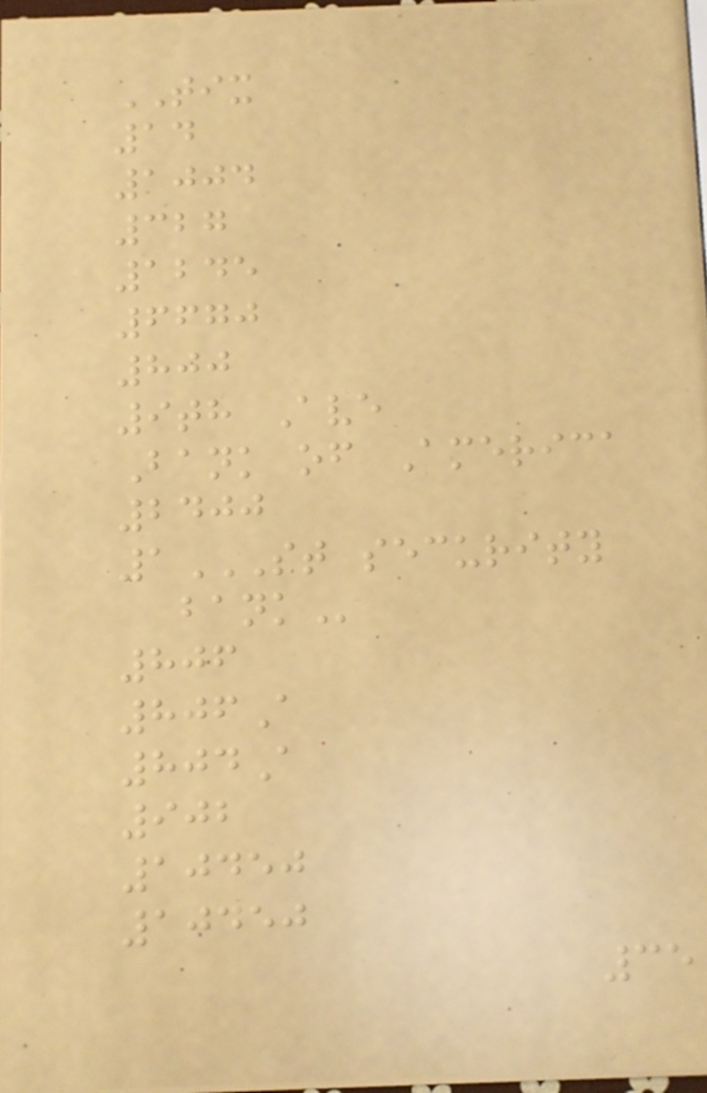TIX
14
1004
327
1245
6670
800
9th Ave
Bank of America
2400
1ST SECURITY
BANK
806
806A
804A
902
10450
10450
35
